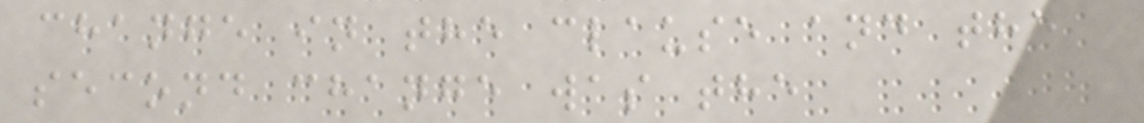change in the clause and the
second change was the
